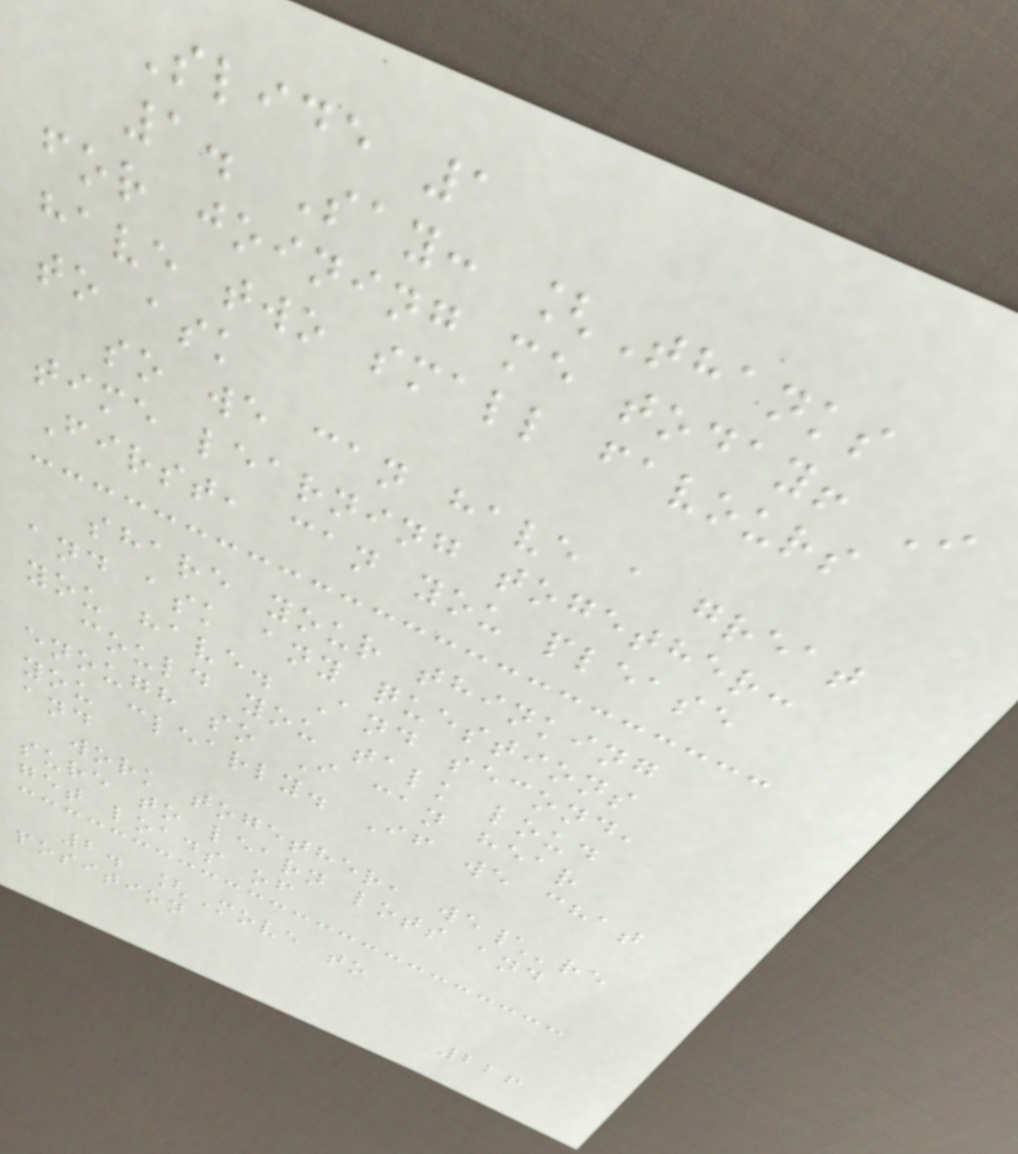Slide 1
1. Say: [Thanks
for joining me today! I
have two small favours
to ask
so we can have a great
time learning together:
First, can you please
share your thinking
and ask any questions
you have. And second,
could you talk loud
enough so I can hear
you clearly. If we chat
and
work together, we\'re
sure to learn lots and
get loads of
2. [Move to
position
226
